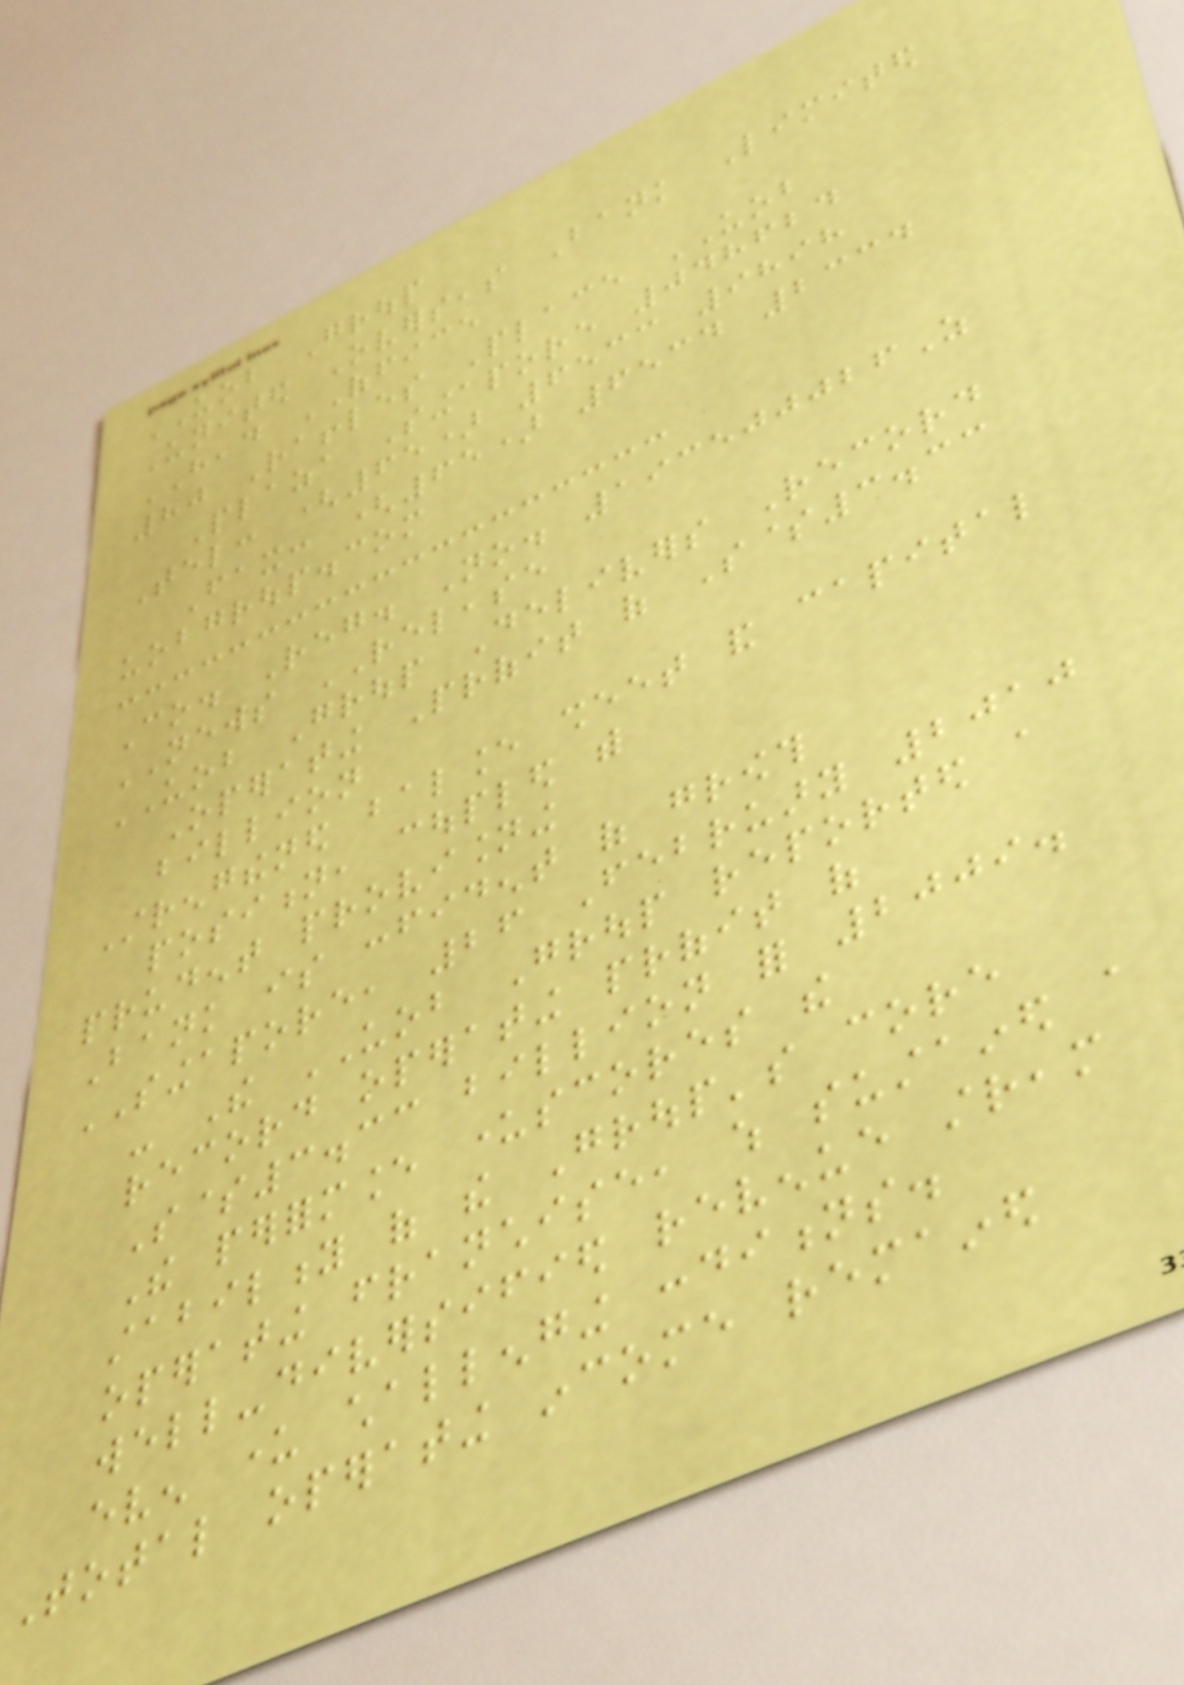UOB Group
United Overseas Bank Limited
HEAD OFFICE
80 Raffles Place UOB
Plaza Singapore 048624
Tel: (65) 6533 9898
Fax: (65) 6534 2334
uobgroup.com
Co. Reg. No. 193500026Z
NEWS RELEASE
UOB Group Delivers Record
Operating Profit of S$3.33
billion
Strengthened balance sheet and capital
position, coupled with
prudent provisioning
Bank is confident of growth
SINGAPORE, 26 February 2010
- The UOB Group reported a
record operating profit of
S$3.33 billion for 2009.
The performance underscores the
stability of the Group's core
operating franchise, which sustained a
well-diversified revenue stream
even under challenging conditions.
Total operating income remained
